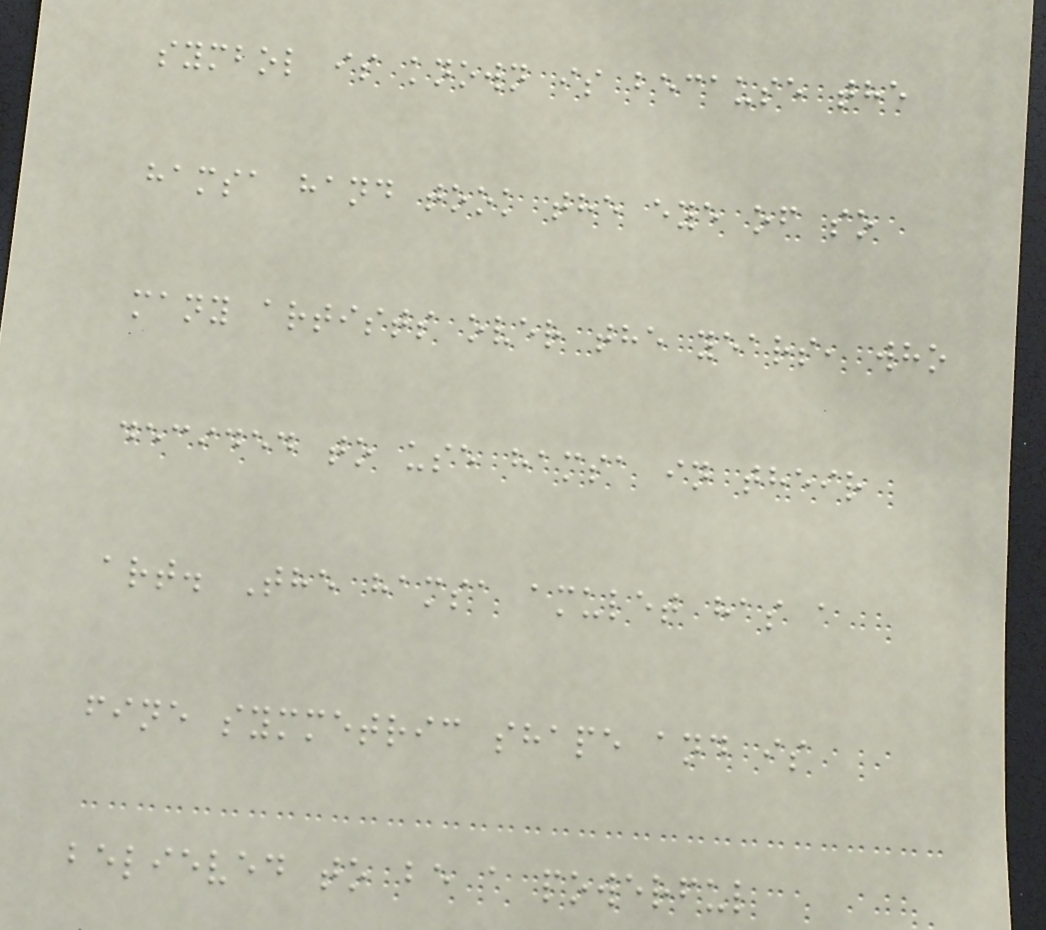symbol is known is because the
hamsa hand took the eye of so
many artists over the years, who
decided to use hamsa in their
art. The hamsa amulet has a
fine symmetric shape and is
believed to be a powerful
